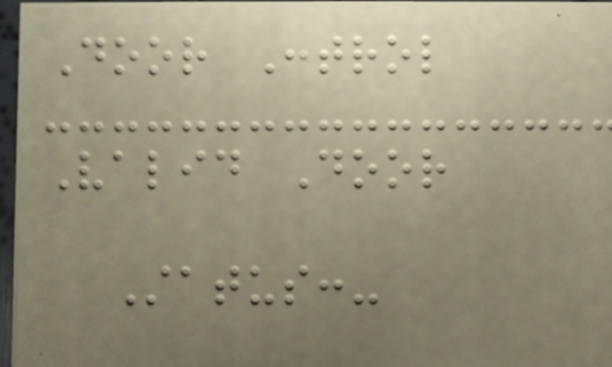Door Control
Valid Door
Status:-
